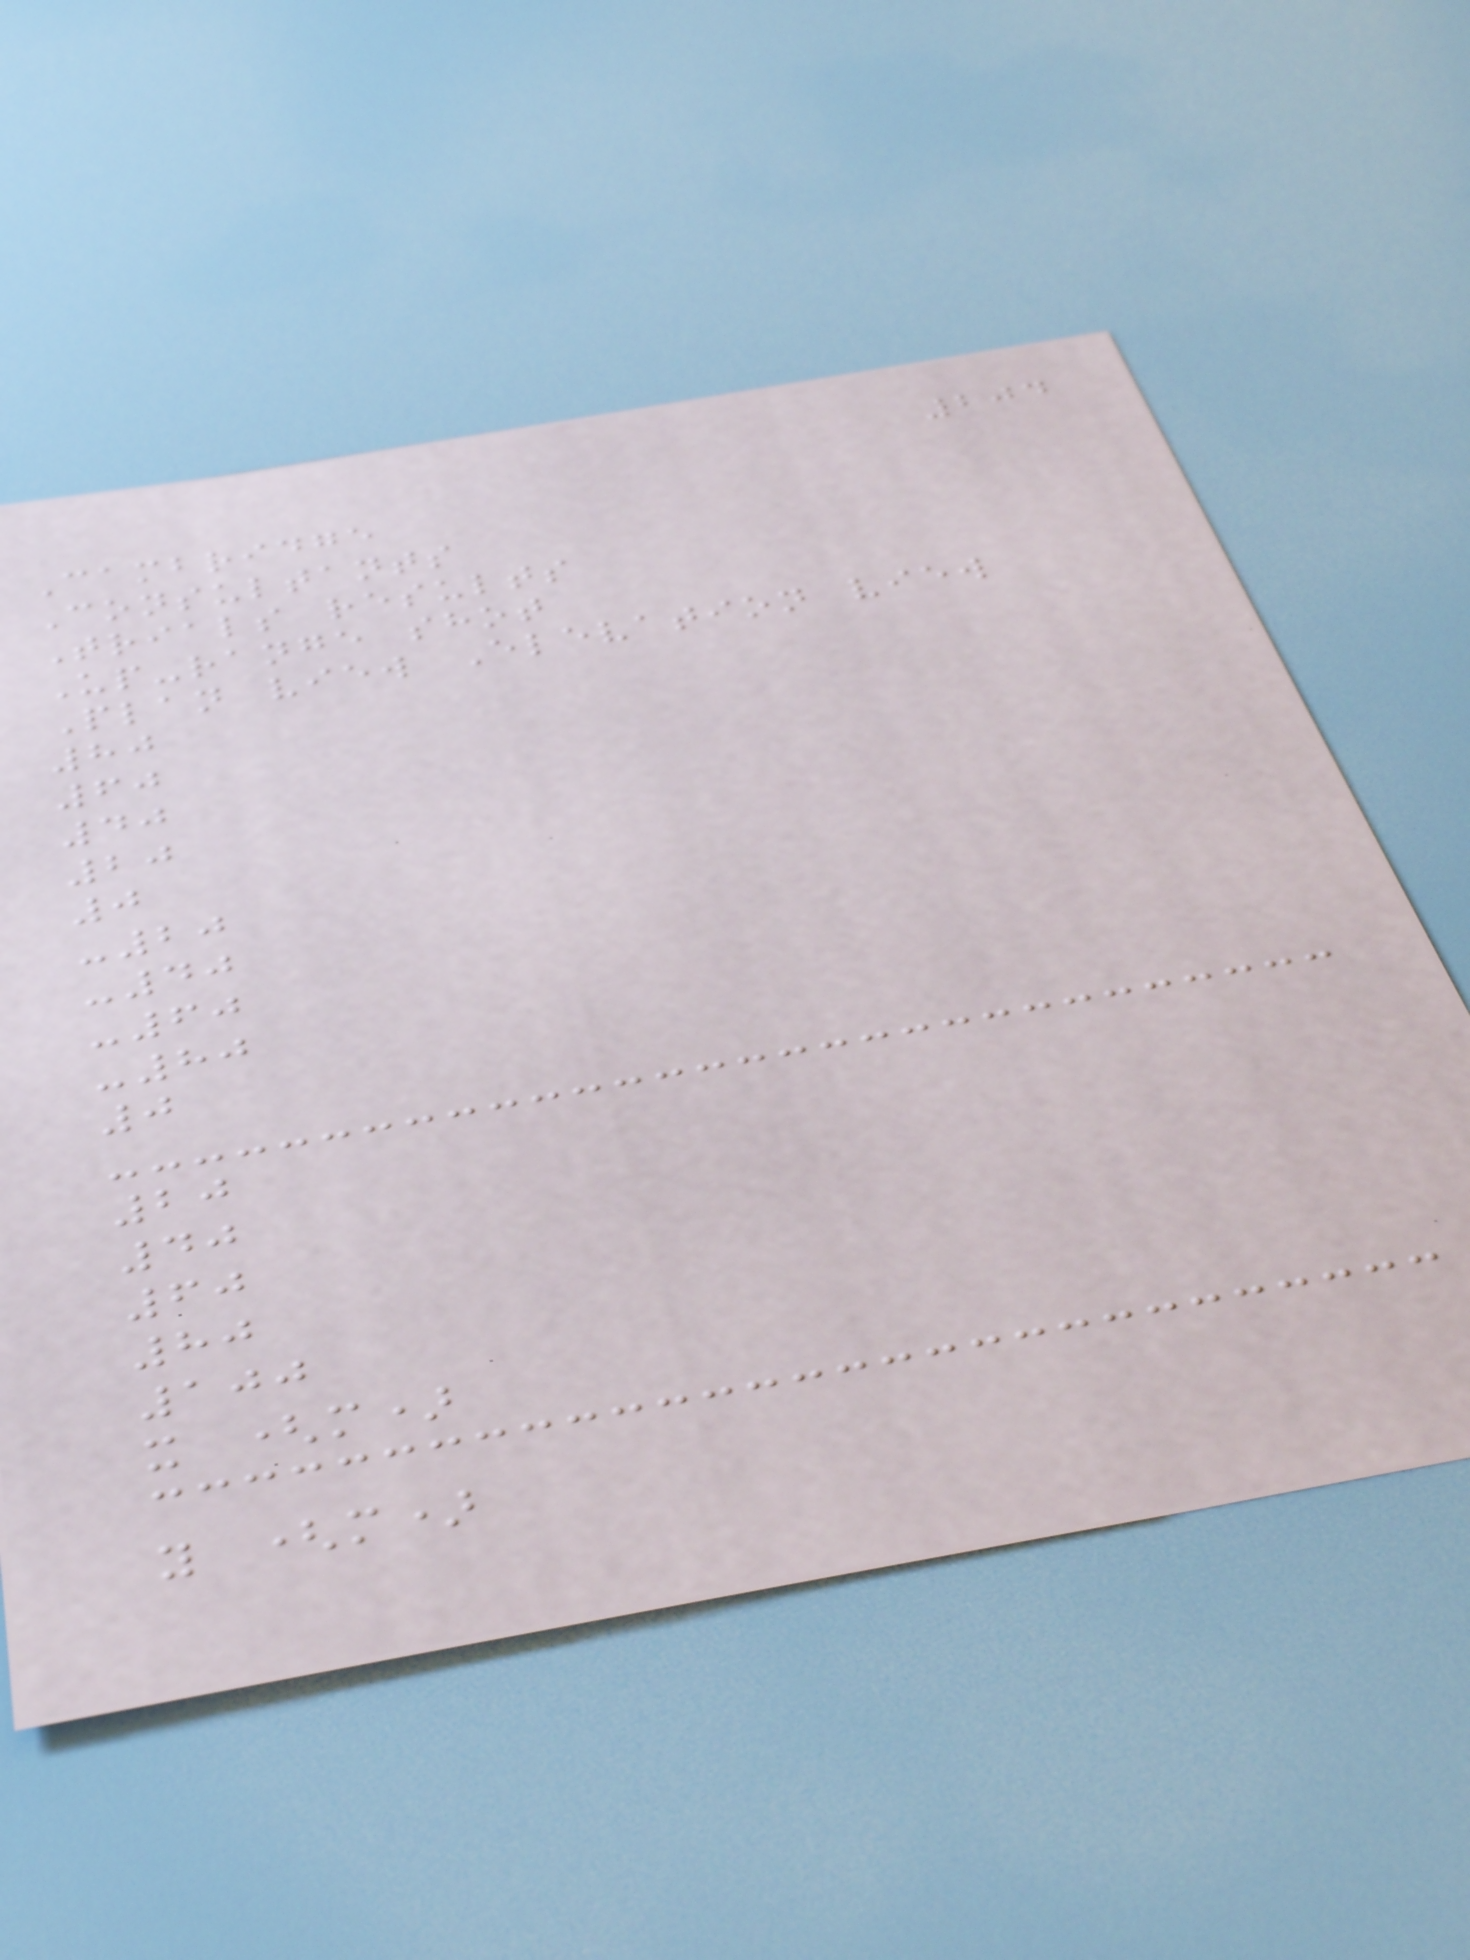204
Cambridge
Consultants
Trials results
Up-range shot
Plan view Elevation view
80
60
40
20
0
-20
-40
-60
-80
0
20
40
60
80
100
x (m)
y (m)
